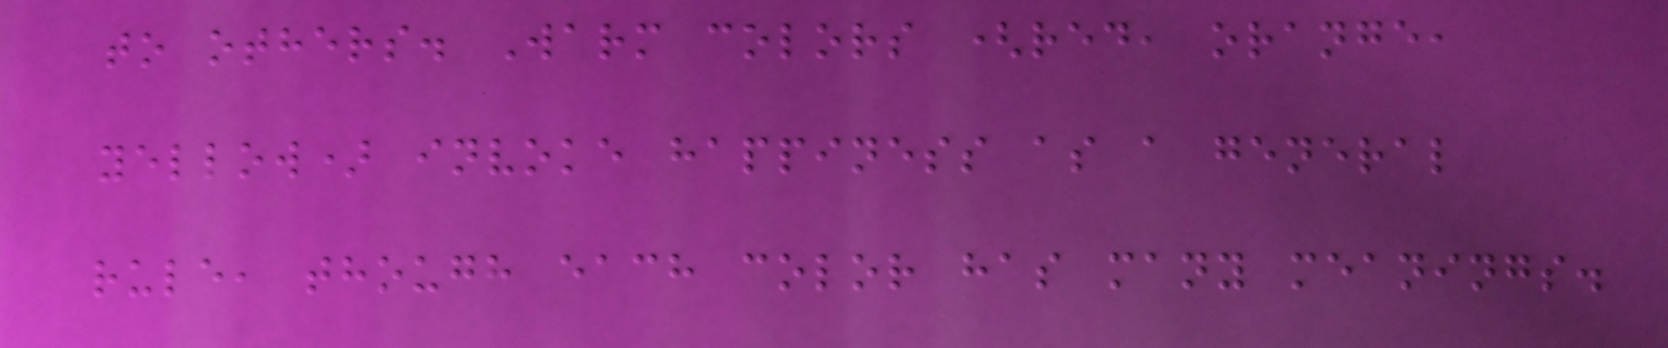to others. Warm colors (red, orange,
yellow) invoke happiness as a general
rule, though each color has many meanings.
